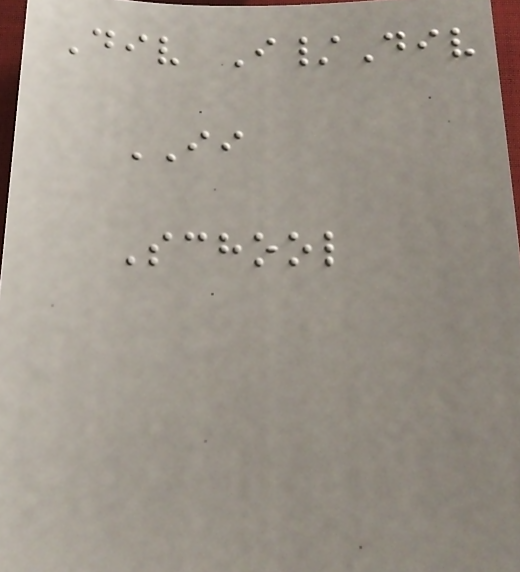Div I/Div
II
School
